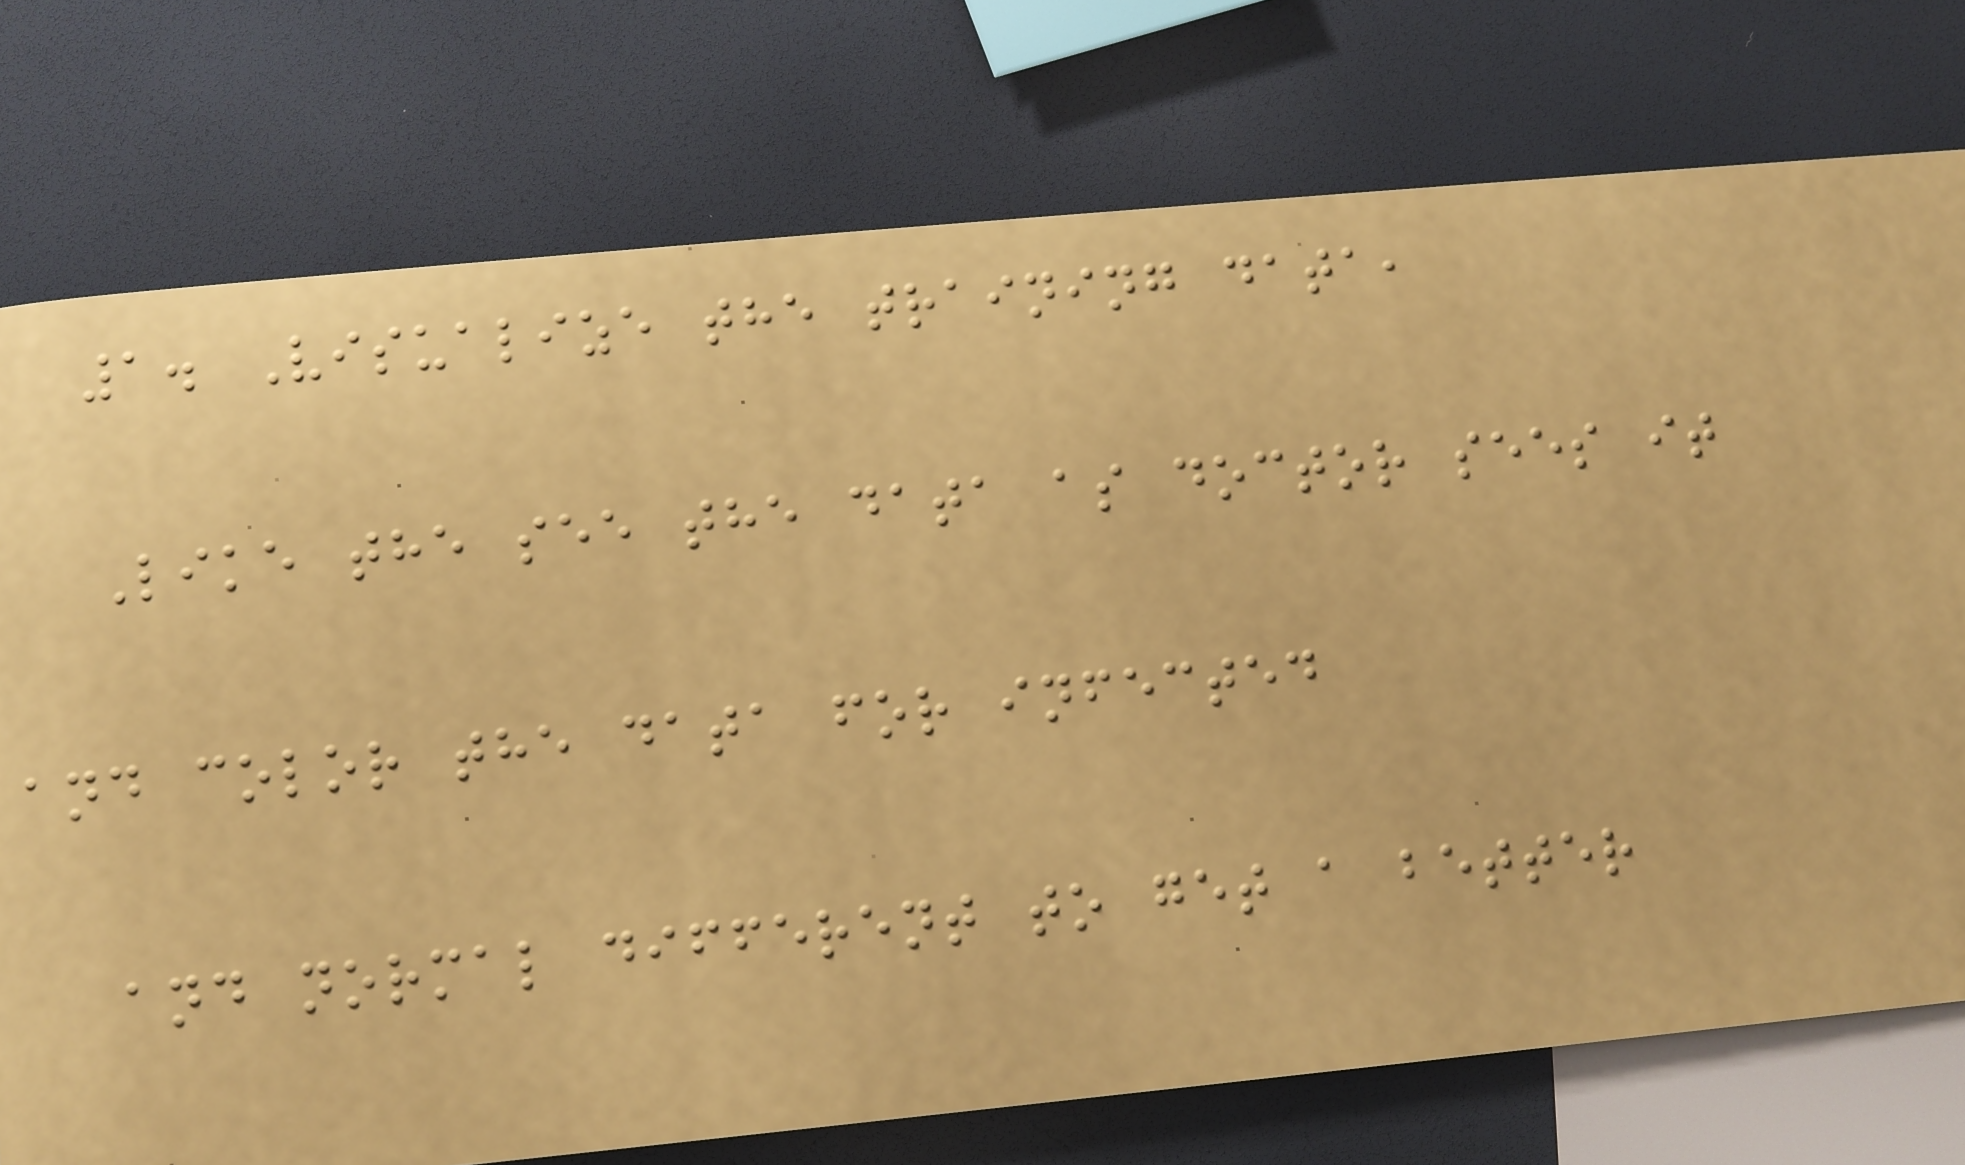1. Visualize the training data,
Like the see the data as doctor sees it
and color the data for infected
and normal different to get a better
